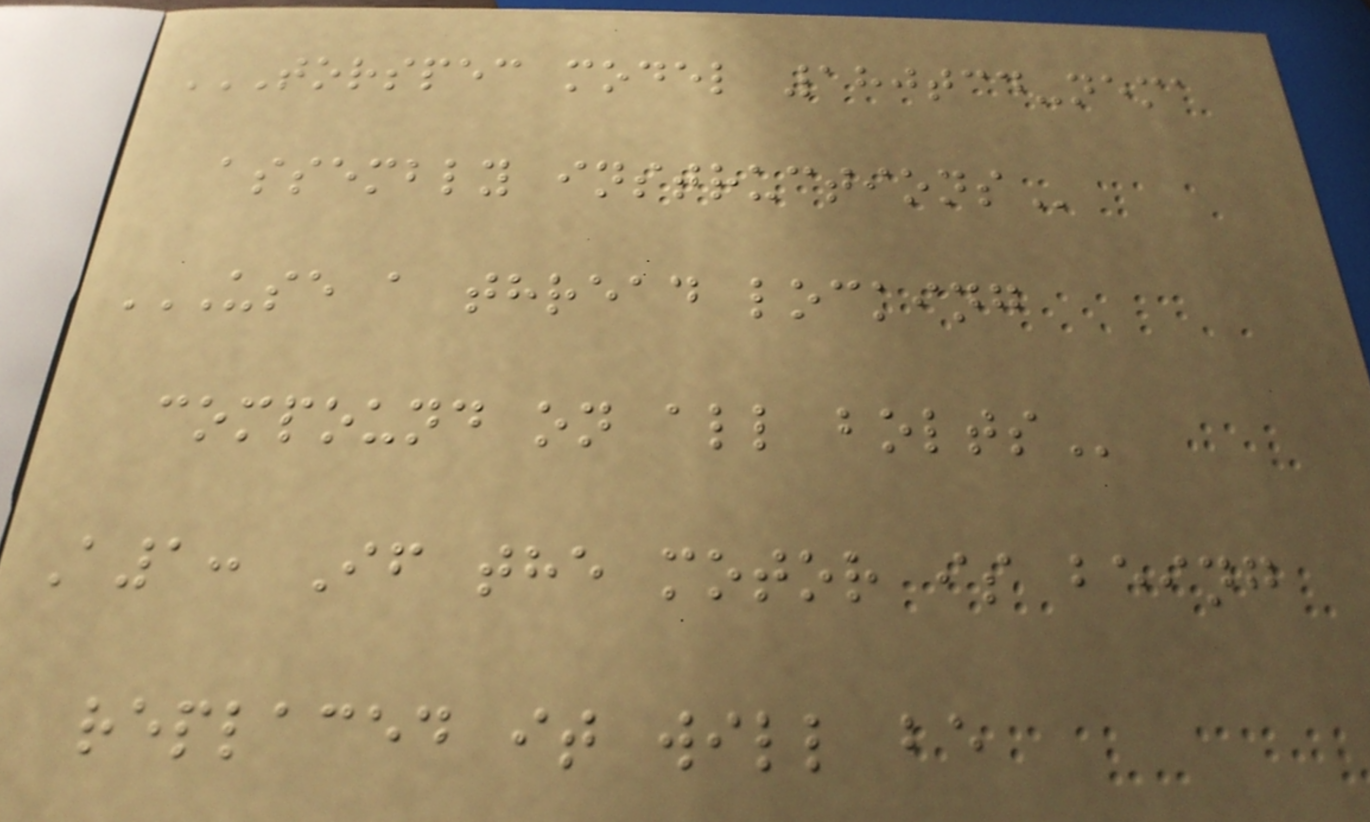TORSPEC MODEL 180TCD-NEMA
ASSEMBLY INSTRUCTIONS
USE A THREAD LOCKING
COMPOUND ON ALL BOLTS
A1: If the motor is being
replaced it will be
